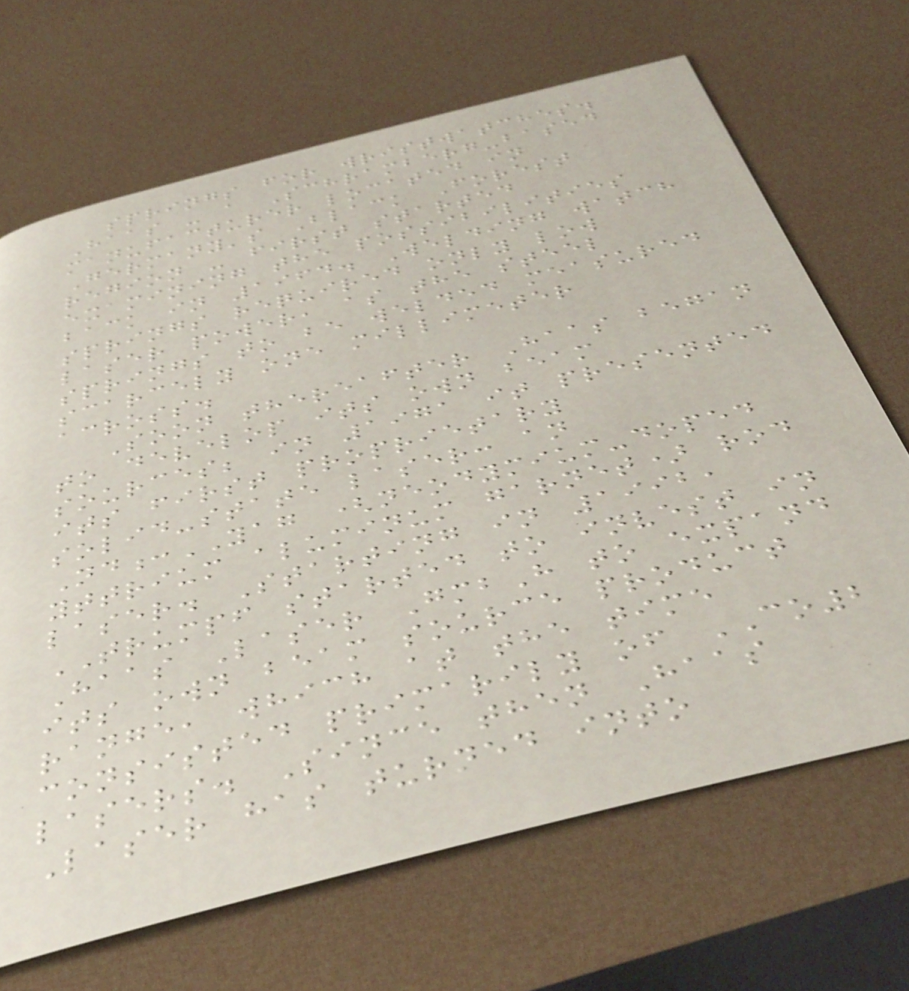springs for wristwatches.
Haas - a Schramberg-based
manufacturer located in
Germany's Black Forest
region - first started
examining the possibilities
back in 1964. Welding watch
springs required only low
laser power, as the steel
springs to be welded measured
scarcely one millimeter
across.
Soon thereafter Haas began
to develop its own beam
sources; in 1971 it presented
its first proprietary
solid-state laser: an
Nd:YAG (neodymium-doped
yttrium aluminum garnet) rod
laser. Starting in 1992,
TRUMPF started to invest in
Haas Laser GmbH to expand
its own beam source product
range, which at the time
consisted primarily of CO2
lasers. Since then Haas
Laser has turned into
